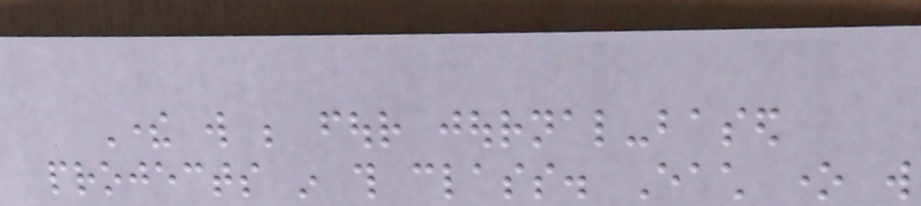There will be four journal-based
projects in this class. Each one will
